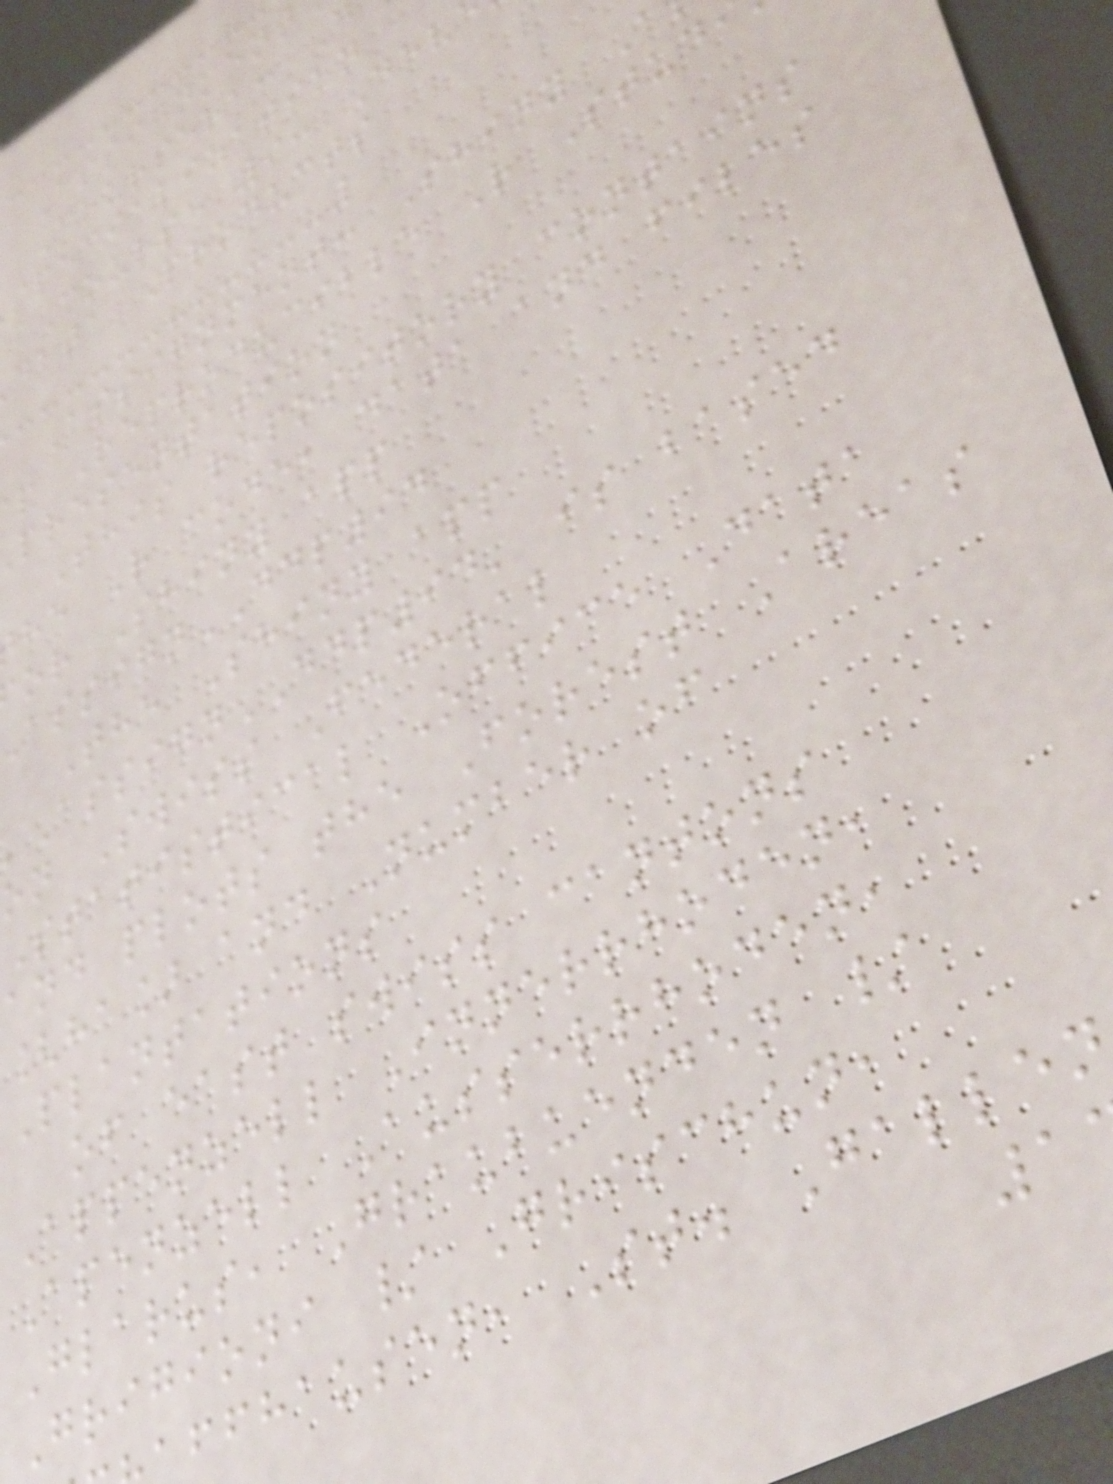Assignment
Coursera: D
specialization
Course 9: Dev
data Products
Assignment: Shiny A
Reproducible R Stud
presentation
This repository contains
he R code, data and files
or Shiny app
ssignDDP94
The Shiny app
'AssignDDP94' is based
on Swiss Federal
Statistical Office Data
and plots the Forest Areas
[ha] and Number of
Plantations
of east swiss cantons
Appenzell Innerrhoden,
Apenzell Ausserrhoden,
Glarus, Graubuenden /
Grigioni / Grischun,
ffhausen, St. Gallen
